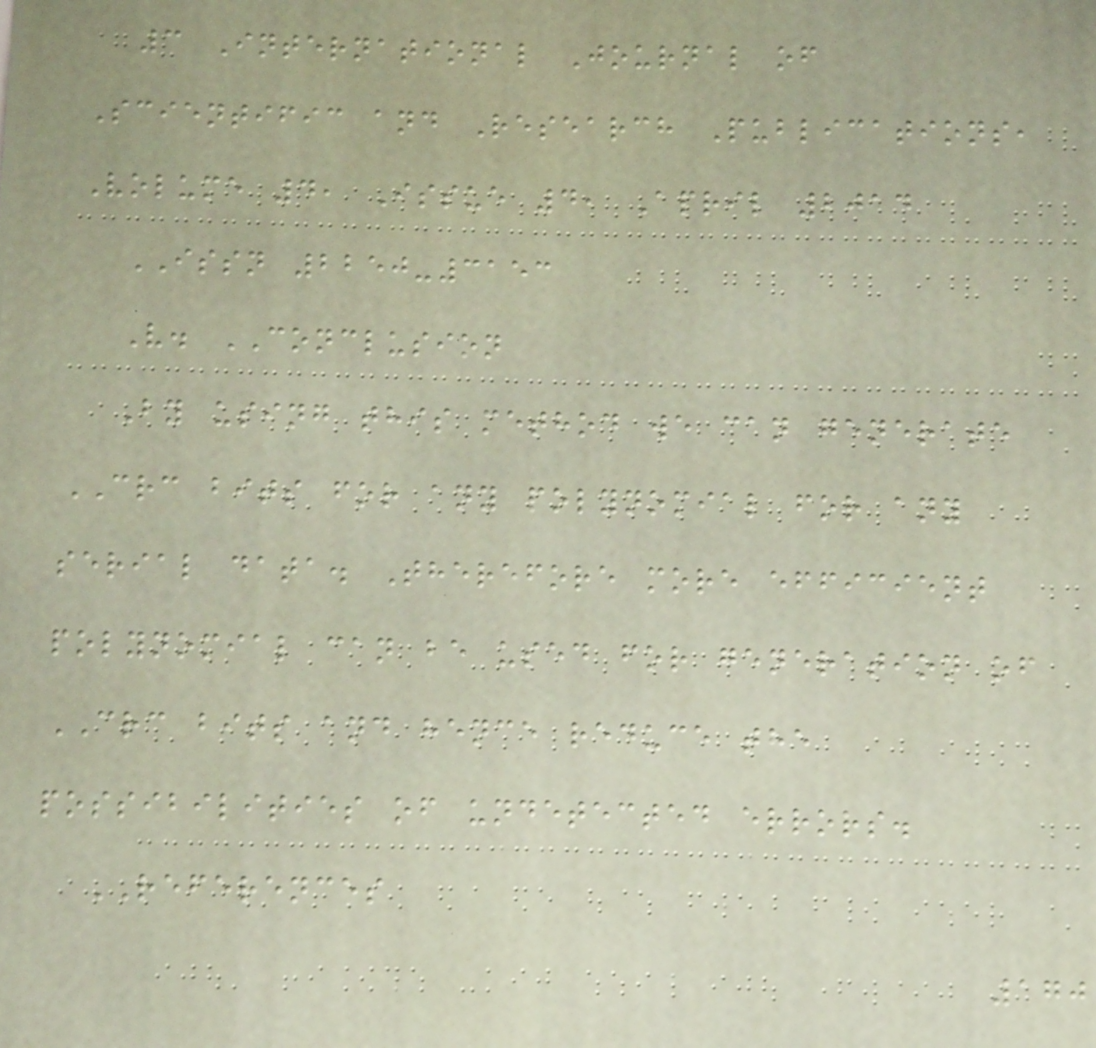3 International Journal of
Scientific and Research Publications,
Volume 4, Issue 4, April 2014
ISSN 2250-3153
V. CONCLUSION
By using this method we can generate
CRC bits for any polynomial for any
serial data. Therefore more efficient
polynomial can be used for generation of
CRC bits and hence reduce the
possibilities of undetected errors.
REFERENCES
170
